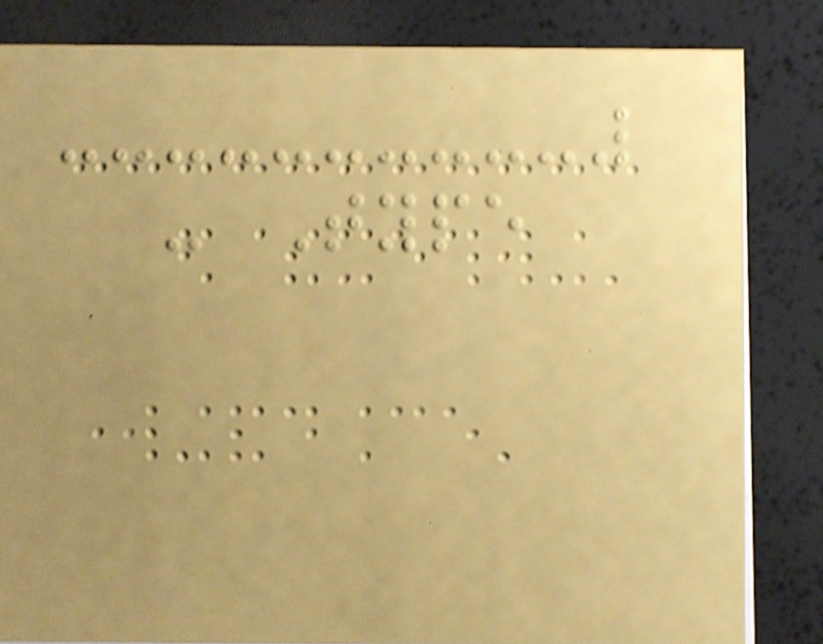- Type
